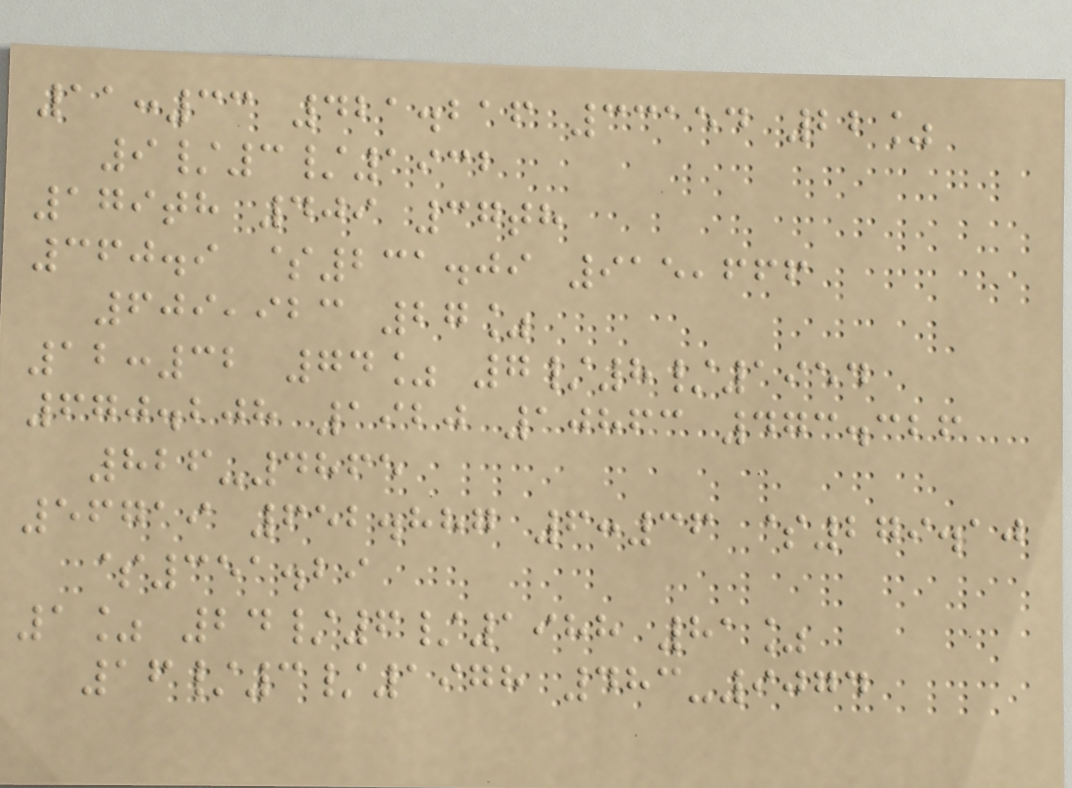11:33 421.216 33154 22%
9/3/1932
179th 409 37th
360.9 $231.09 915,666
609,923 27%
12:32 74% 7/8/1954
670.208 1920 10863 473.326
826-4865
56719 652.887 6:36 $279.10
$351.29
1% 24/6/1988 81%
16/3/1978 483-9074
